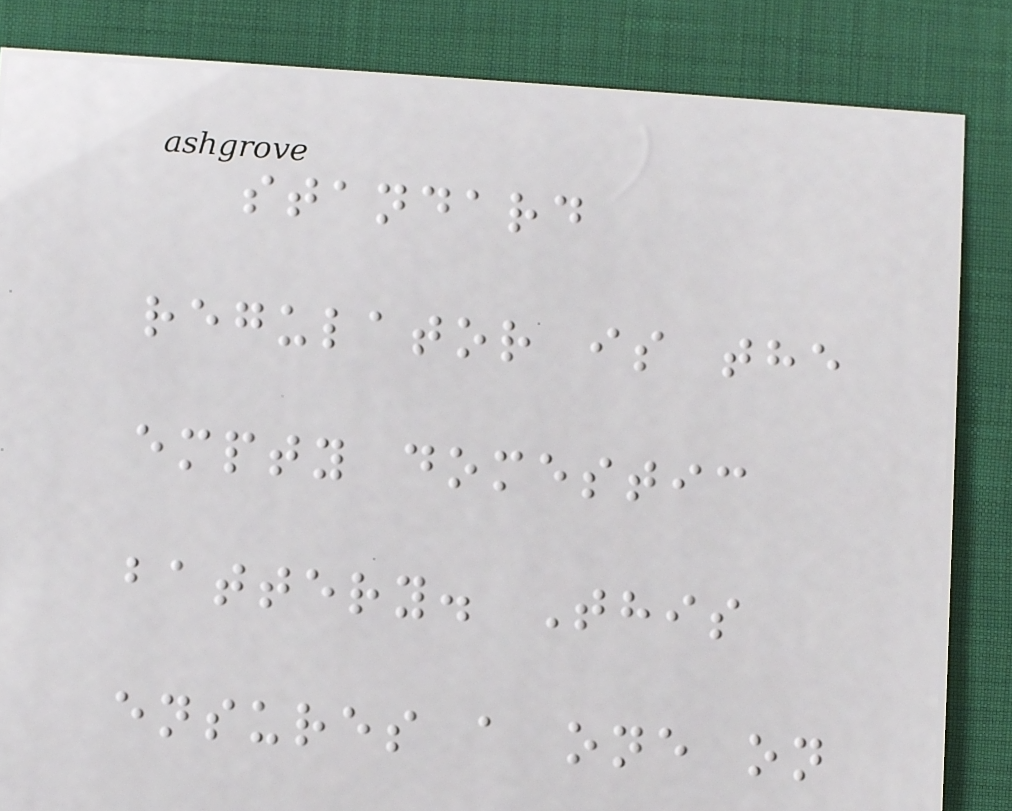standard
regulator is the
empty domestic
battery. This
ensures a one on
